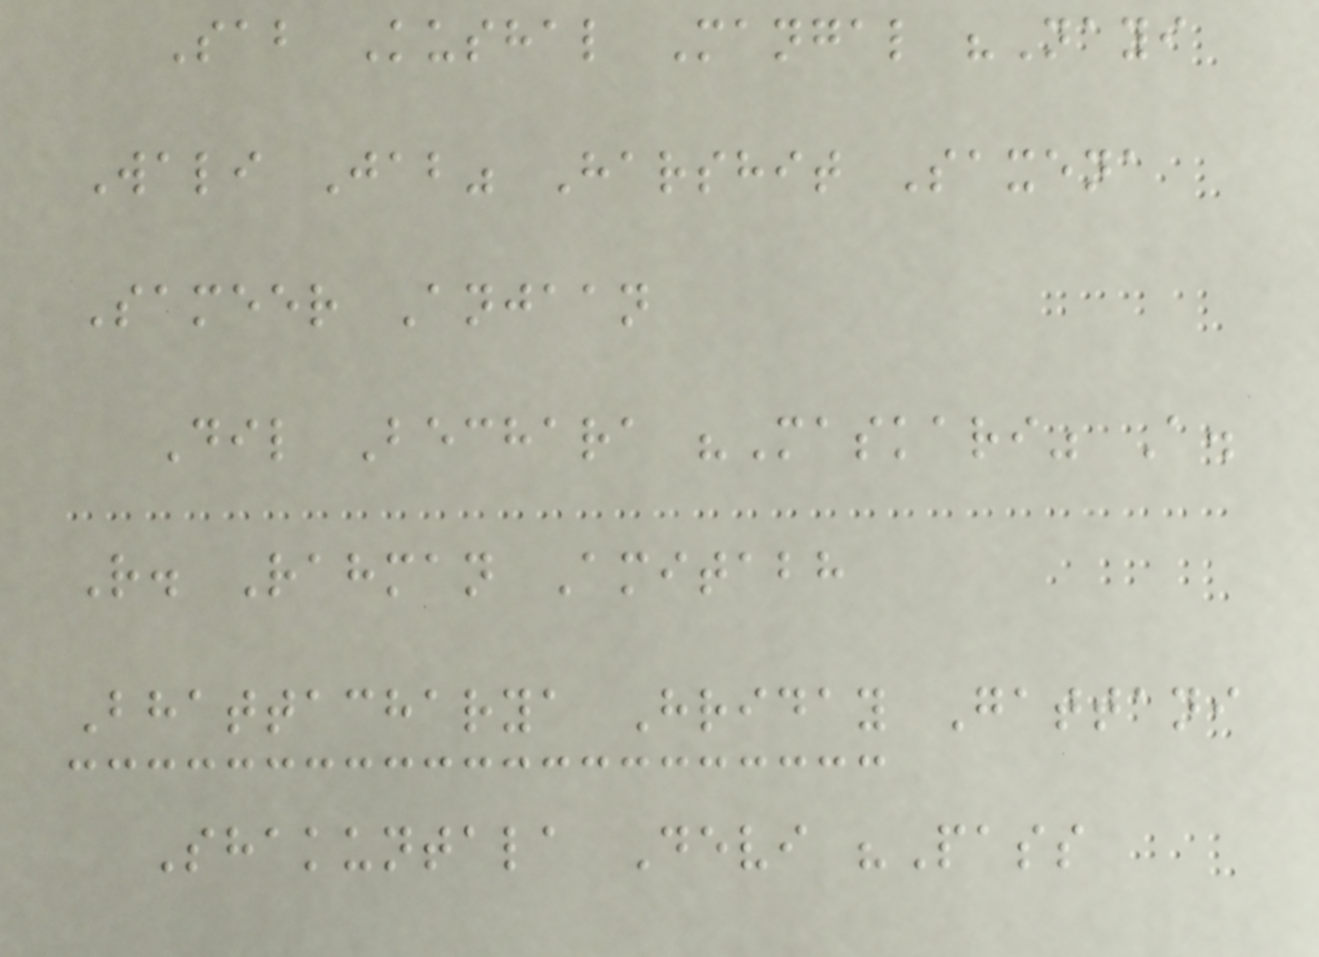Sab Kushal Mangal "Nayi
Wali Jab" Harshit Saxena
Sameer Anjaan
Dil Bechara "Maskari" A.
R. Rahman Amitabh
Bhattacharya Hriday Gattani
Shakuntala Devi "Pass
